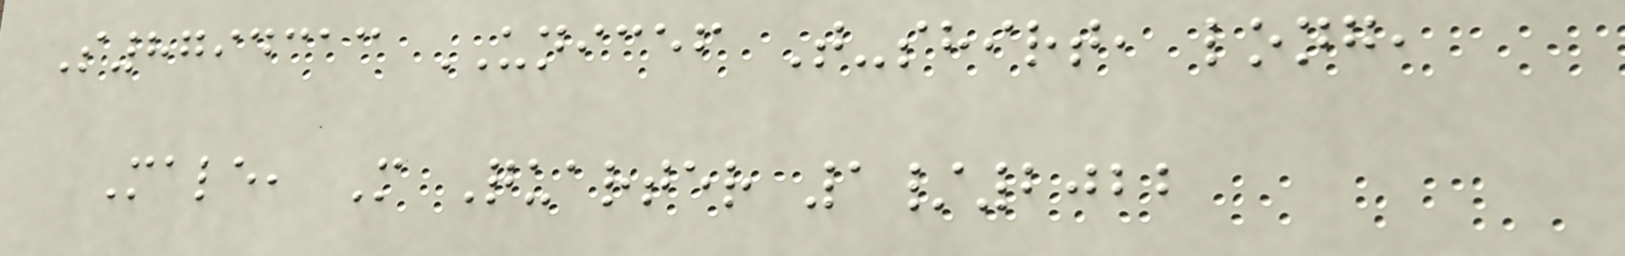S8794313 UNICEF T-shirt, long,
Male, M Quarter 1/2022
